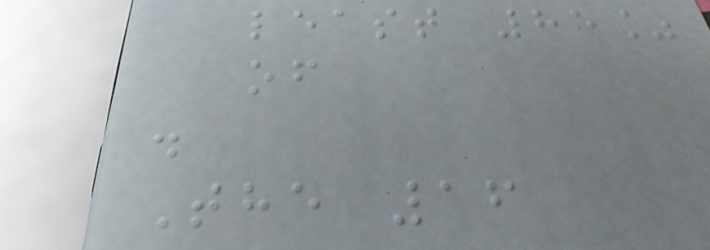least 85%
of
.
The 16
